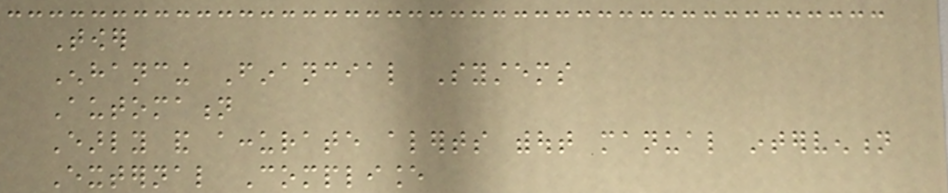Tower
Enhancing Financial Systems
Automation
Early and accurate alerts without manual intervention
External Compliance
